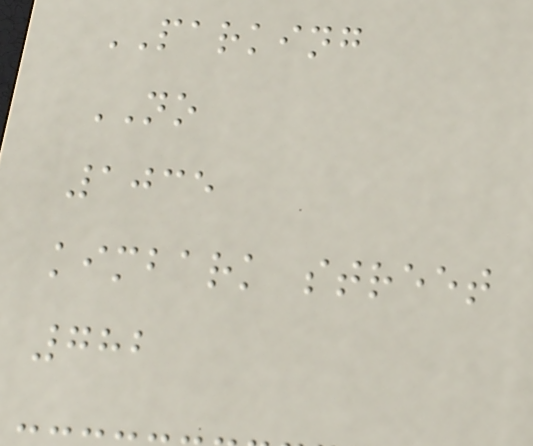PARKING
NO
1035
kimbark street
782
